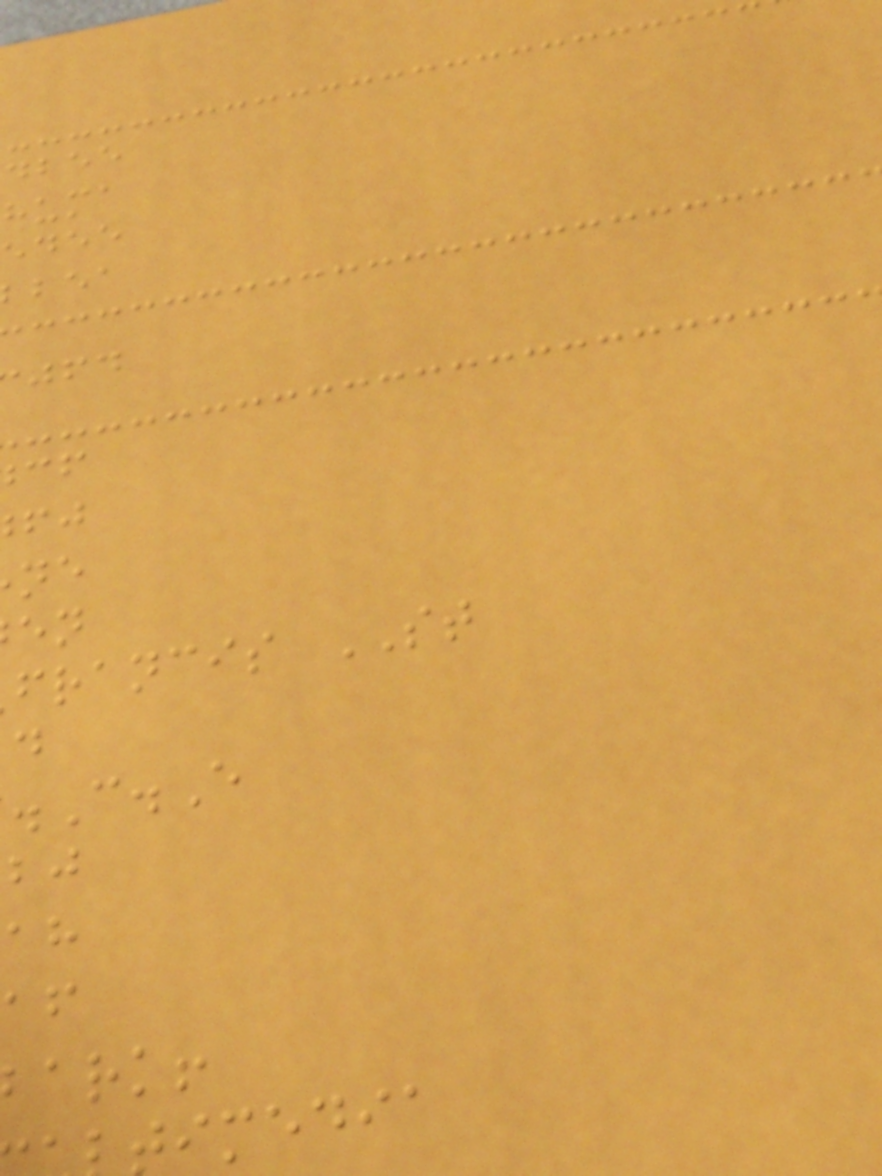dbee
huma
edee
francis ST
.C.E
ark!
imedia
